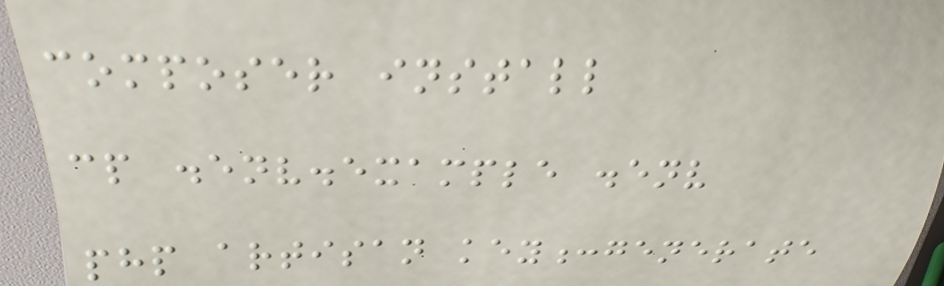composer install
cp .env.example .env
php artisan key:generate
